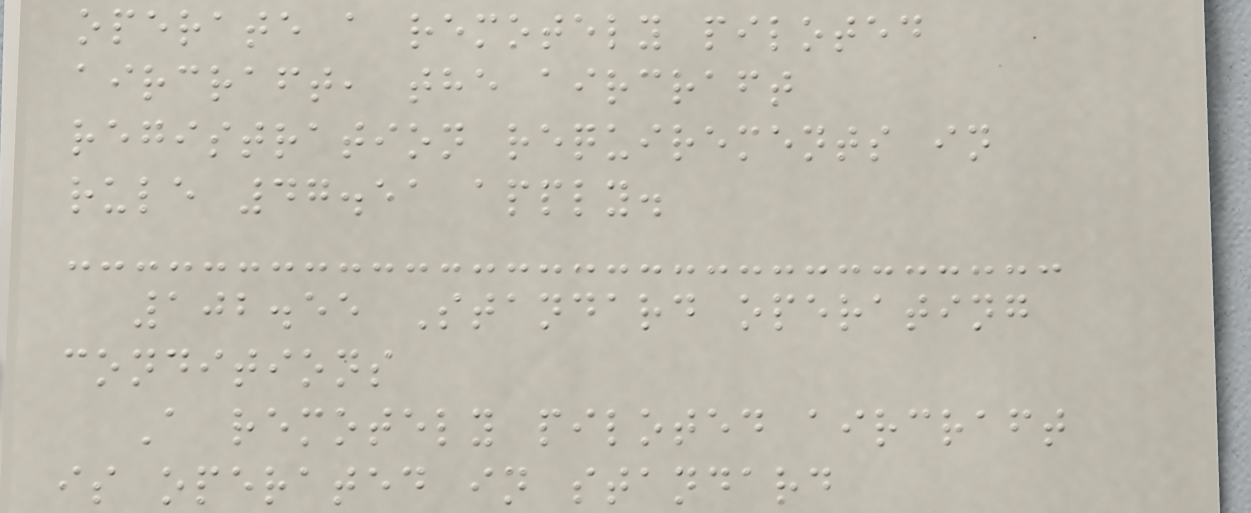operate a remotely piloted
aircraft, the aircraft
registration requirements in
rule 47.51 apply.
102.55 Standard operating
conditions
A remotely piloted aircraft
is operated in standard
